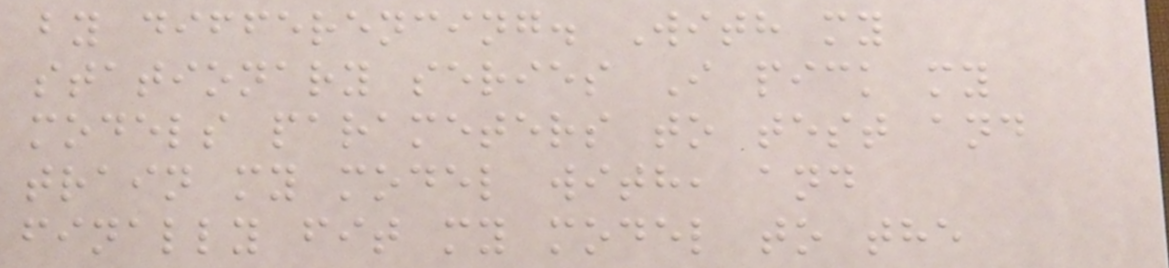by differencing. With my
stationary series I pick my
models parameters to test and
train my model with, and
finally fit my model to the
